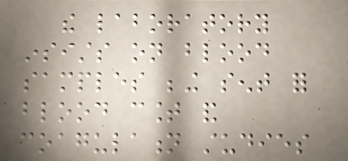the laboratory
insists on blood
samples being sent for
blood count and
coagulation studies
